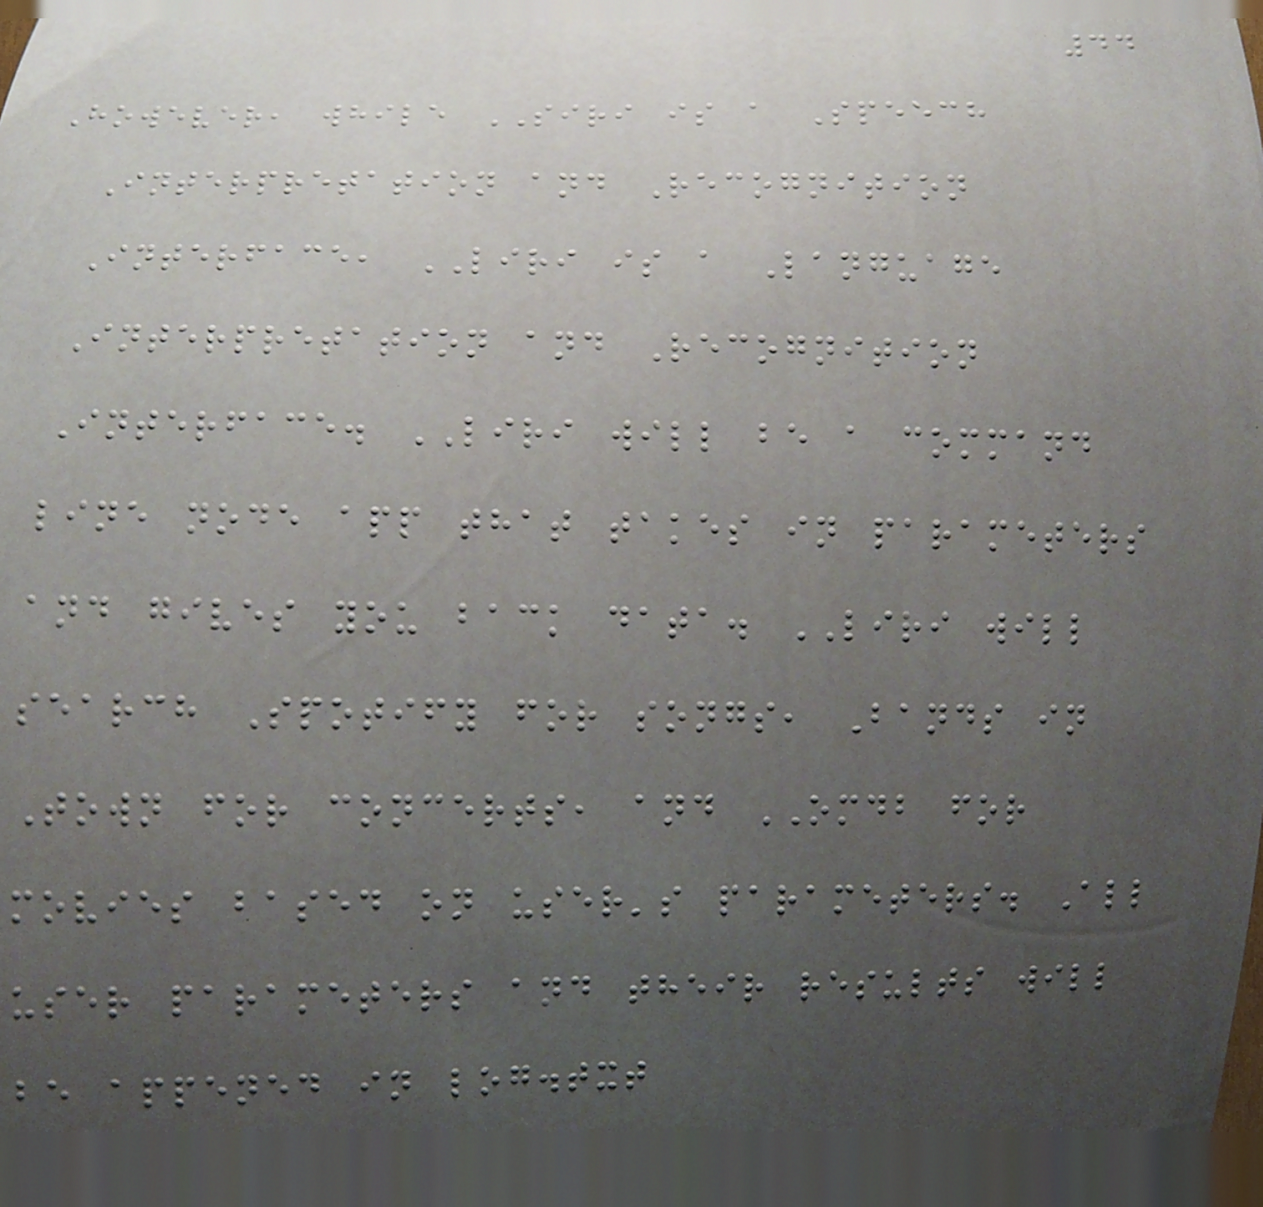44
However, while SIRI is a Speech
Interpretation and Recognition
Interface, LIRI is a Language
Interpretation and Recognition
Interface. LIRI will be a command
line node app that takes in parameters
and gives you back data. LIRI will
search Spotify for songs, Bands in
Town for concerts, and OMDB for
movies based on user's parameters. All
user parameters and their results will
be appened in log.txt
